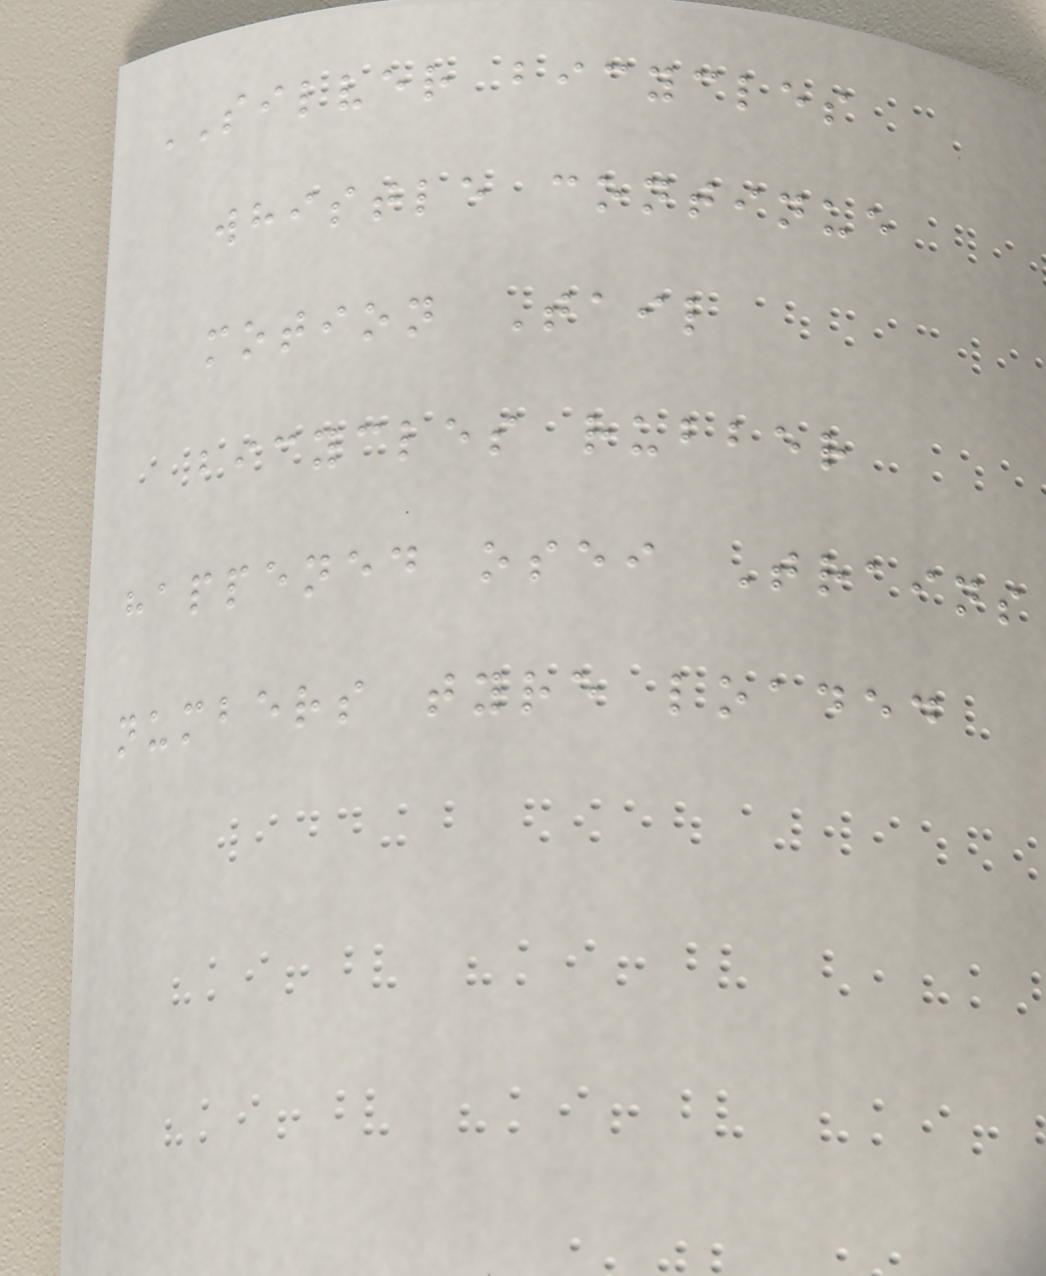SILVER bicycles
whistle continue
motion Tail
bicycles rubber
happened osei Trains
numbers tyre loaded
